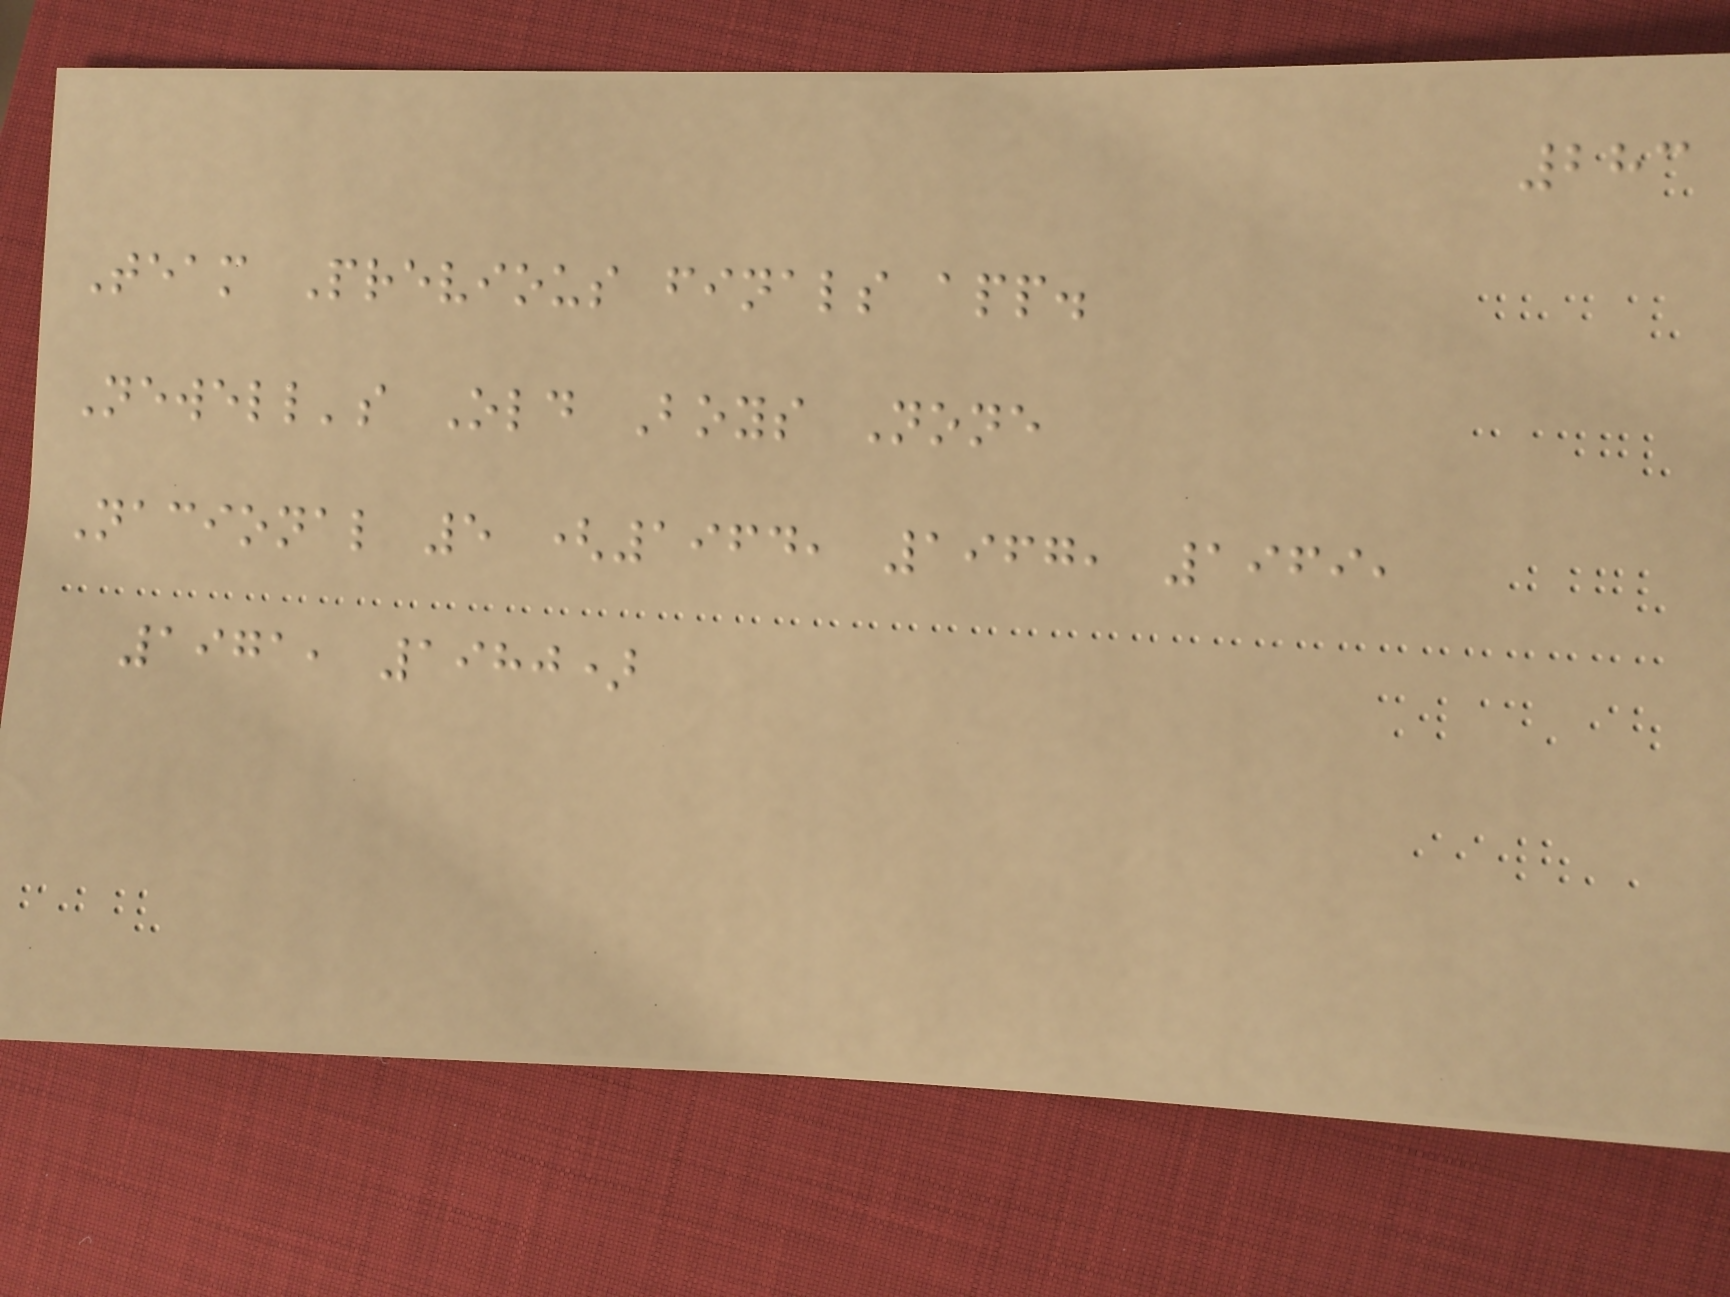283
Team Previous finals app.
Newell's Old Boys None
Nacional 5 (1964, 1967, 1969,
1971, 1980)
